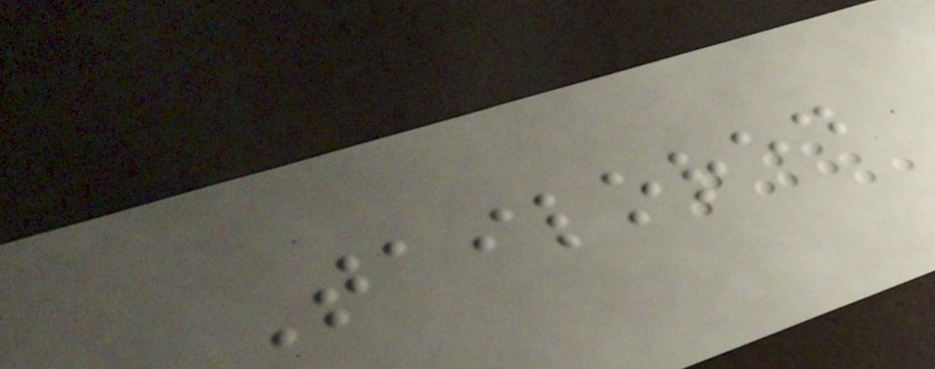Tailored
